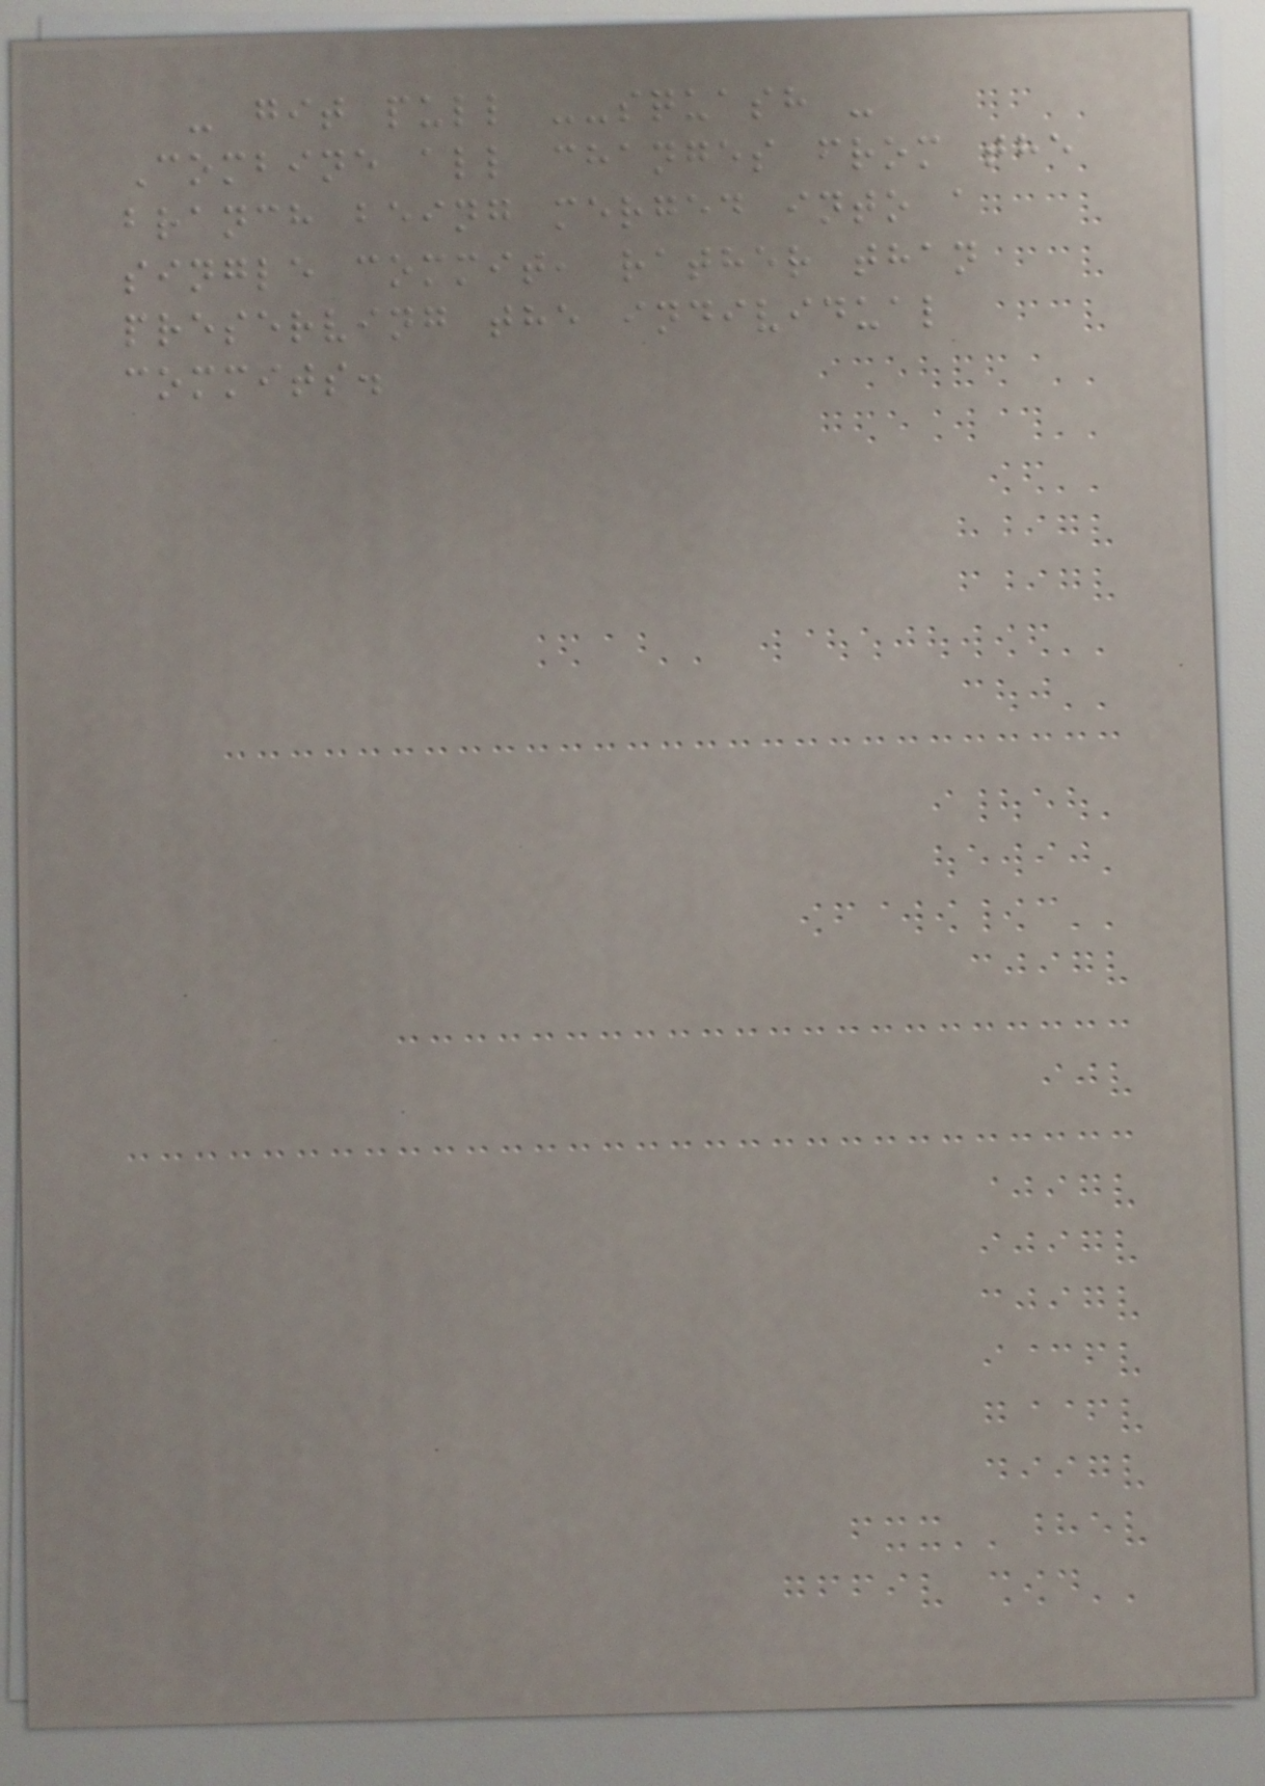- git pull --squash -
Combine all changes from the
branch being merged into a
single commit, rather than
preserving the individual
commits.
